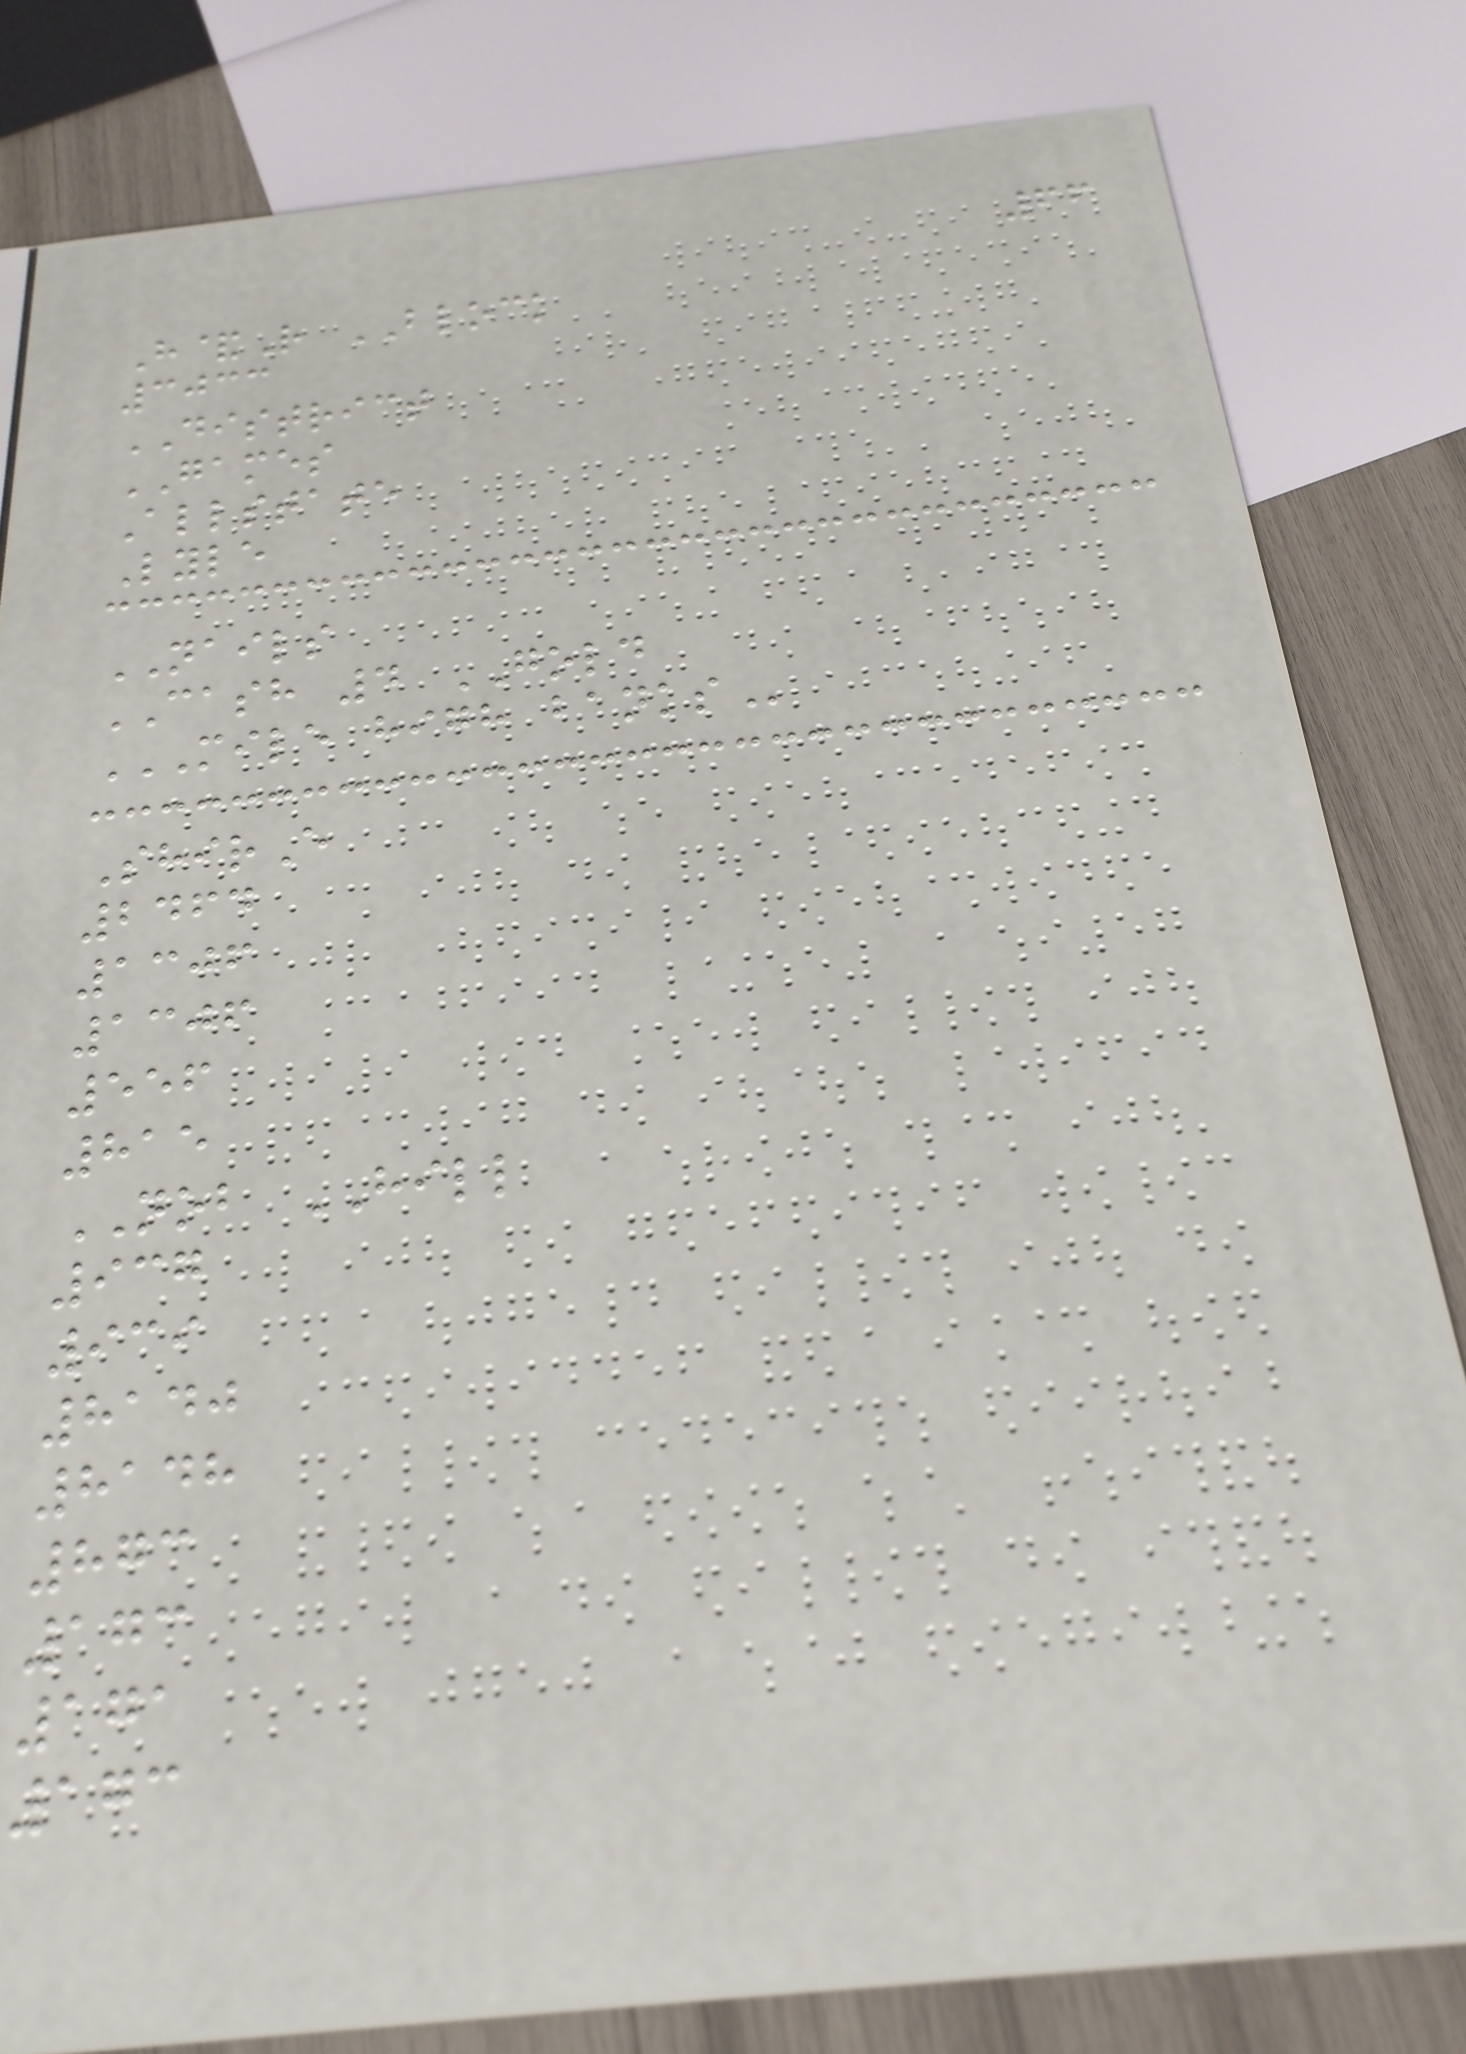66
H&R BLOCK
3033
DISTRICT
GAMES
Allstate
Lyle
NAILS
CASH 4 GOLD
MILE HIGH BANKS
ShirE
2464
1306
1306
556
815
NOB HILL
937
939
8140
8148
873
173
171
173
